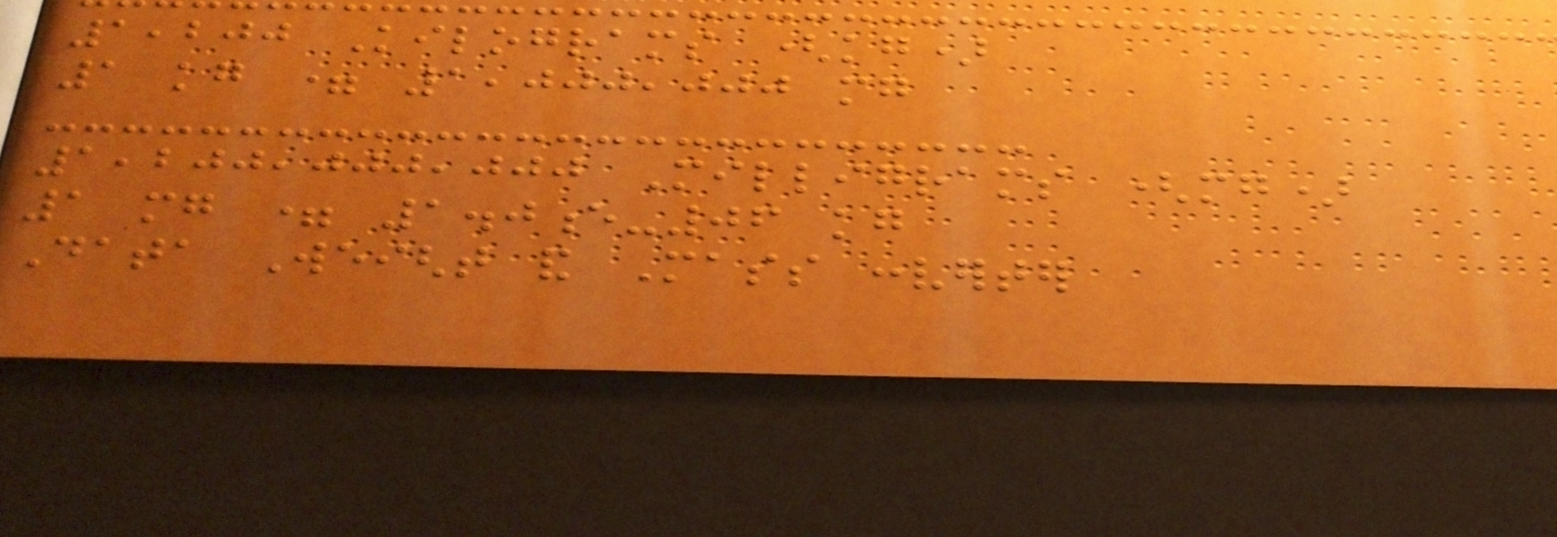1,200 Kilograms (kg)
1 kg = 1,000,000 mg
1,200,000,000 Milligrams (mg)
1 mg = 1.0e-06 kg
Data Weight and Mass converter
